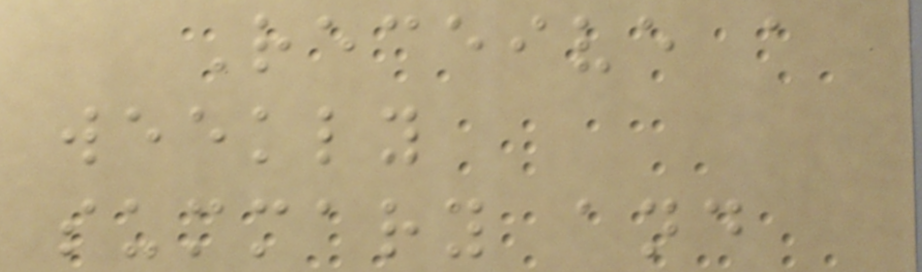Receive a
weekly
summary and
